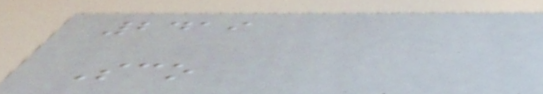2419
Sco
